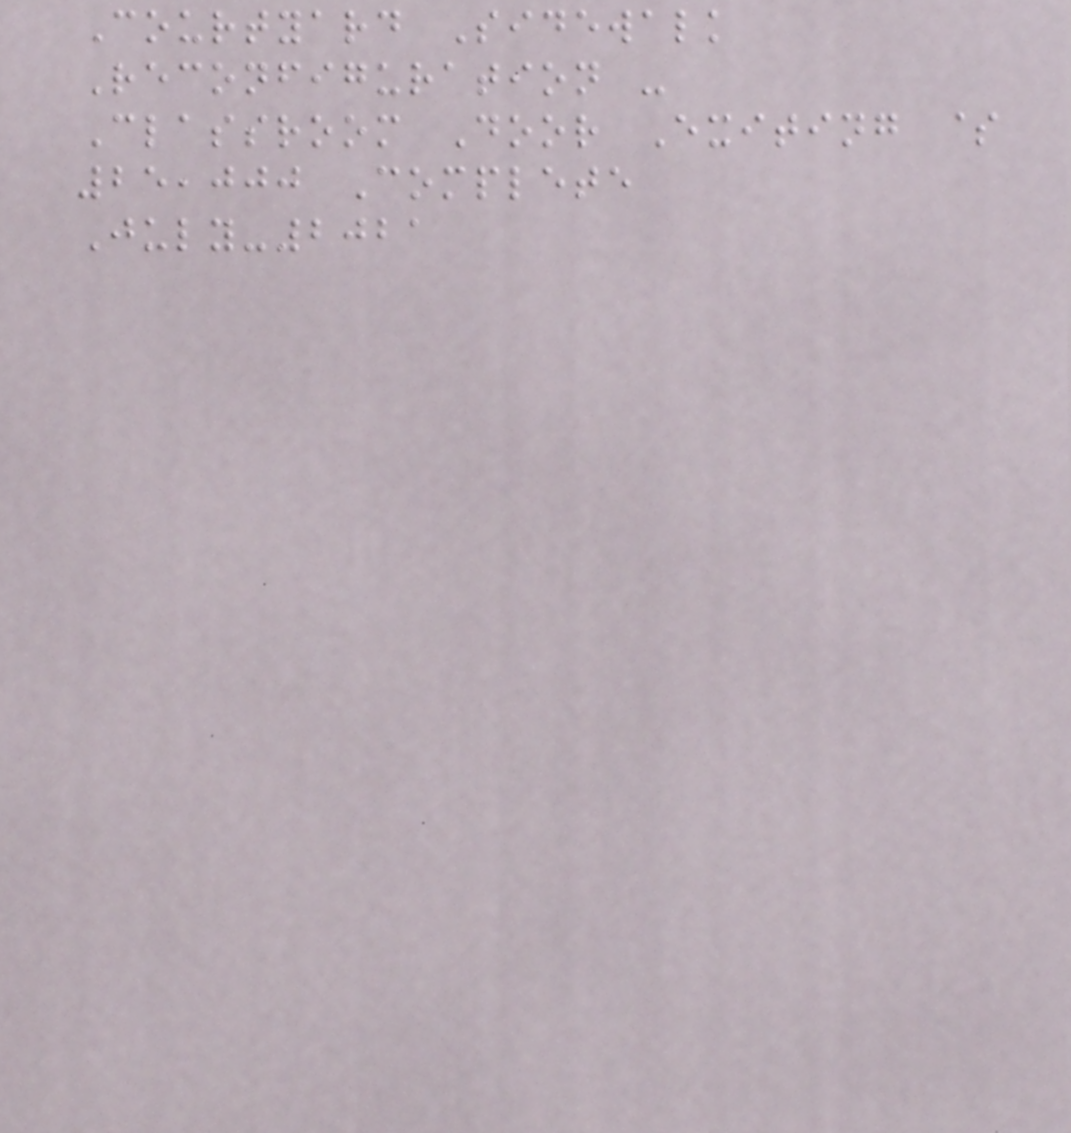Courtyard Sidewalk
Reconfiguration -
Classroom Door Exiting $
25,000 Complete
July-2021
